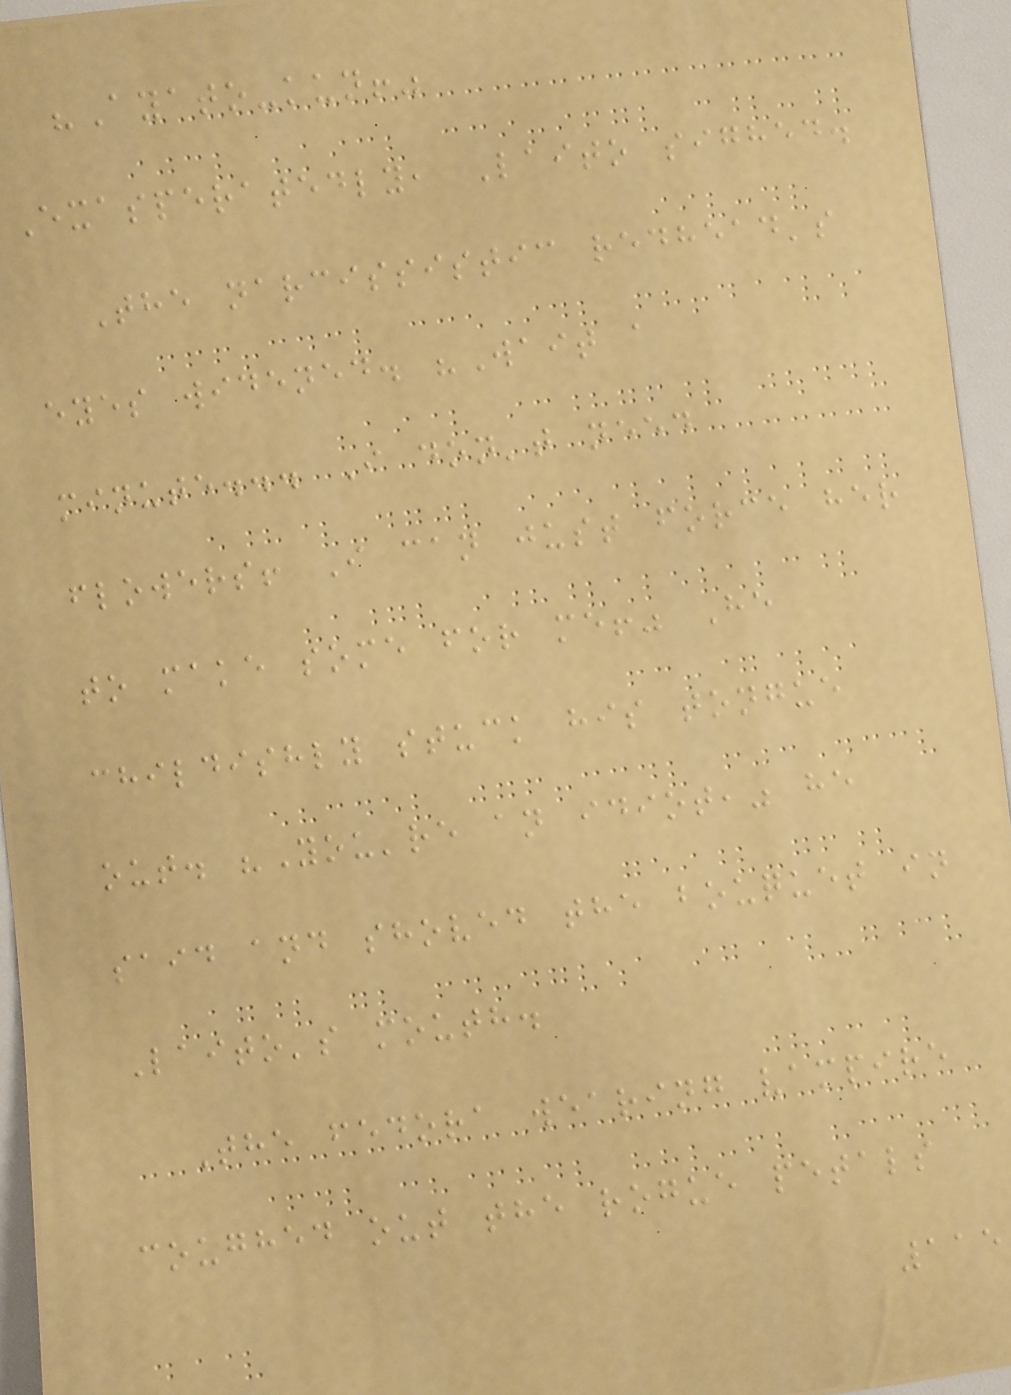"Ayato-kun!"
Exasperatedly, Laito sighed.
The narcissistic redhead's
eyes widened. "Wait a
minute... I don't need
flowers! I can just force her
to make some for me!" He
childishly stuck his tongue
out. "You're an idiot," he
said and shoved the bouquet in
Laito's mouth.
The fedora wearing vampire
coughed out the rogue petals
115
